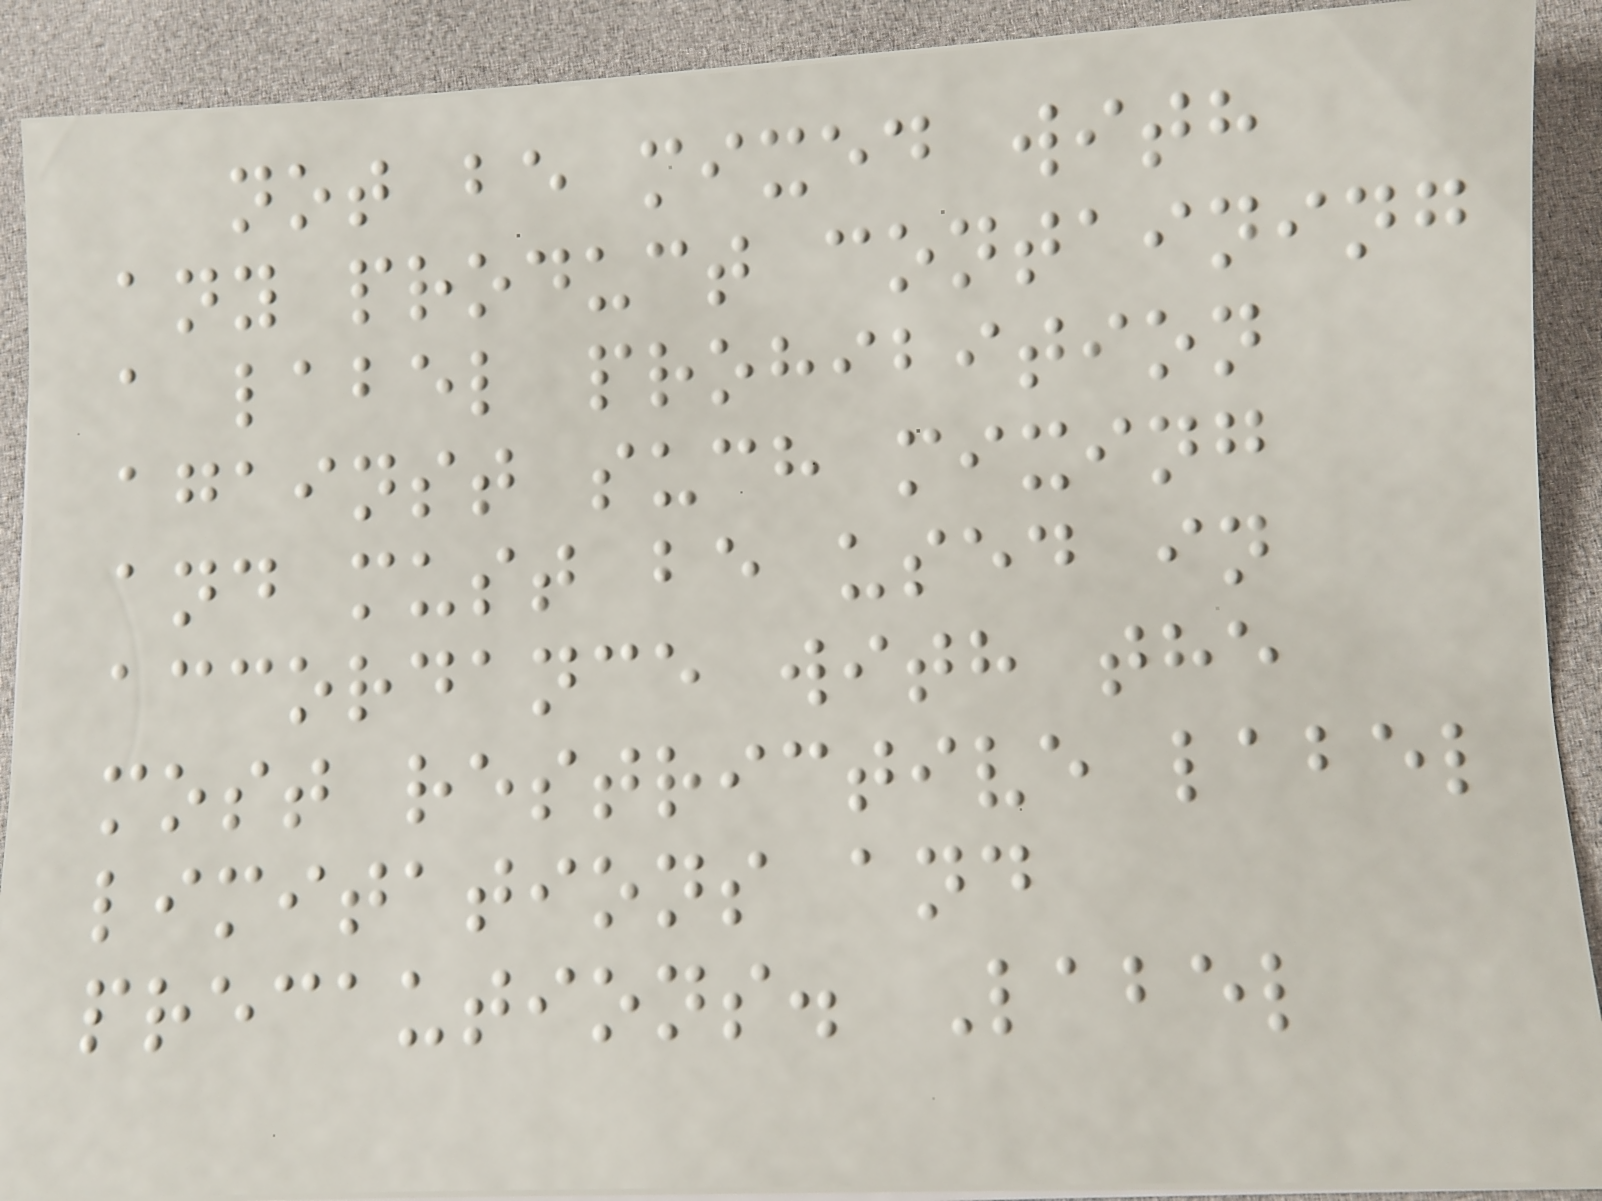not be mixed with
any product containing
a label prohibition
against such mixing
and must be used in
accordance with the
most restrictive label
limitations and
precautions. Label
